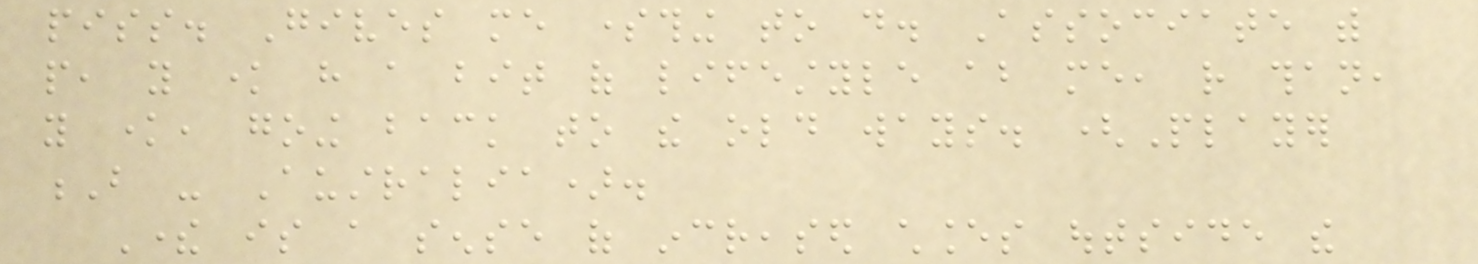piss. Gives me something to do. Associate with
people, you know have a bit of lifestyle about me, rather than,
you know, going back to the old ways. (Player
B - Australia).
There is a sense of increased chances outside the
